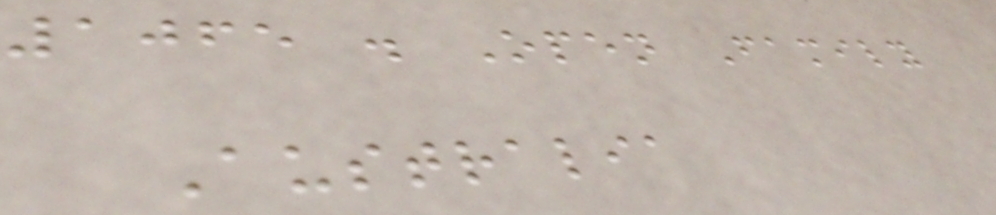1065 . Open Family
Australia
